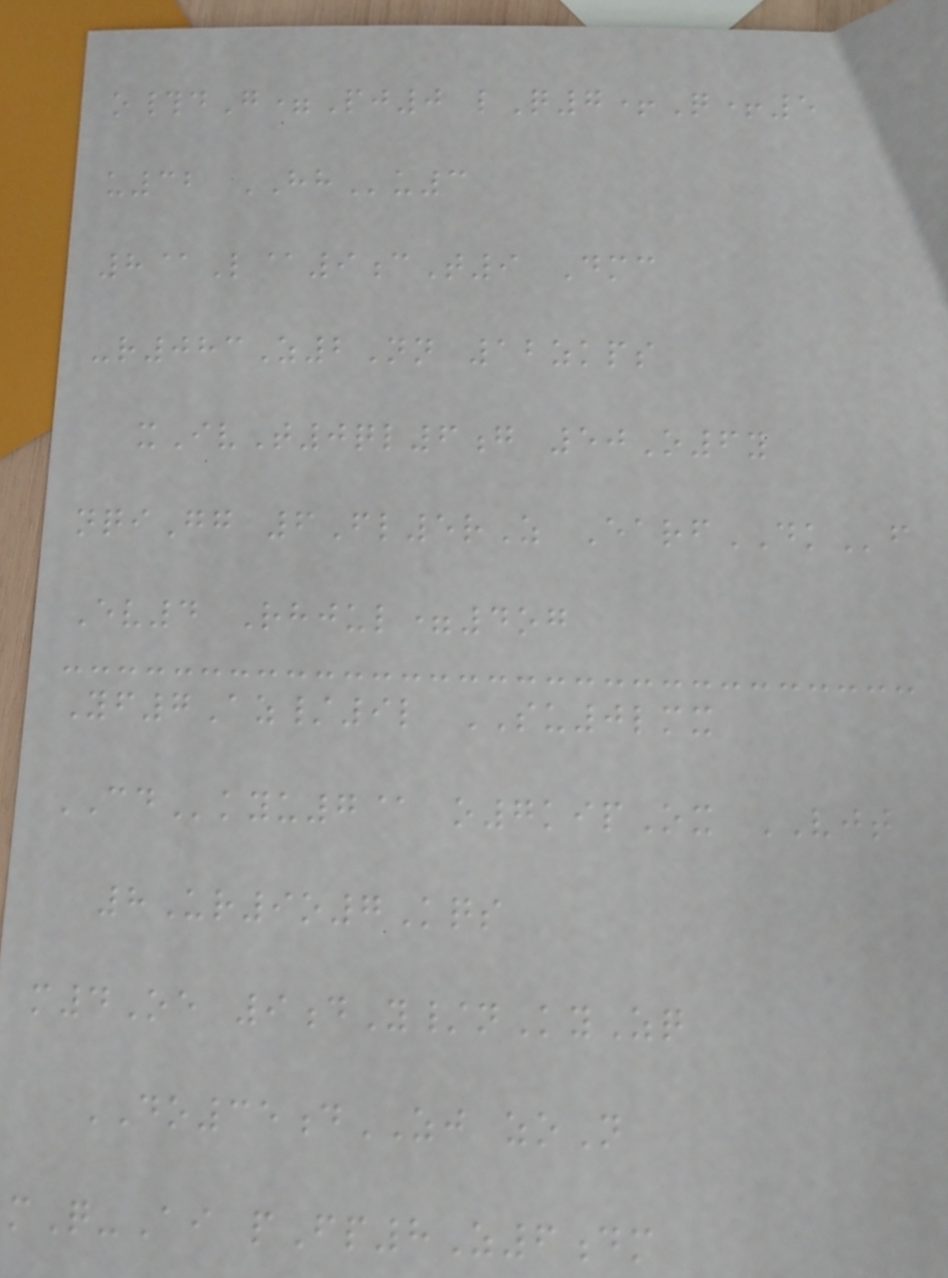o#dG=Pj0 lQ7+Q+5
u32 HHu3
8@L@9cT9 Dmc
-r083Z2Nn 12zkps
xIvT0ql6g 50O6y
nqiGg 6Fl5rZ EarfDKf
Ev4 Rhjul=4og
Yf7Az/9l SU0lmx
CDkyu7@ o7kipOx VJT
8Ur9o7Kqs
m4Oe 9dY/nKyZq
DO35dZJ zoN
mQ-Ai pFp8Z6dm
